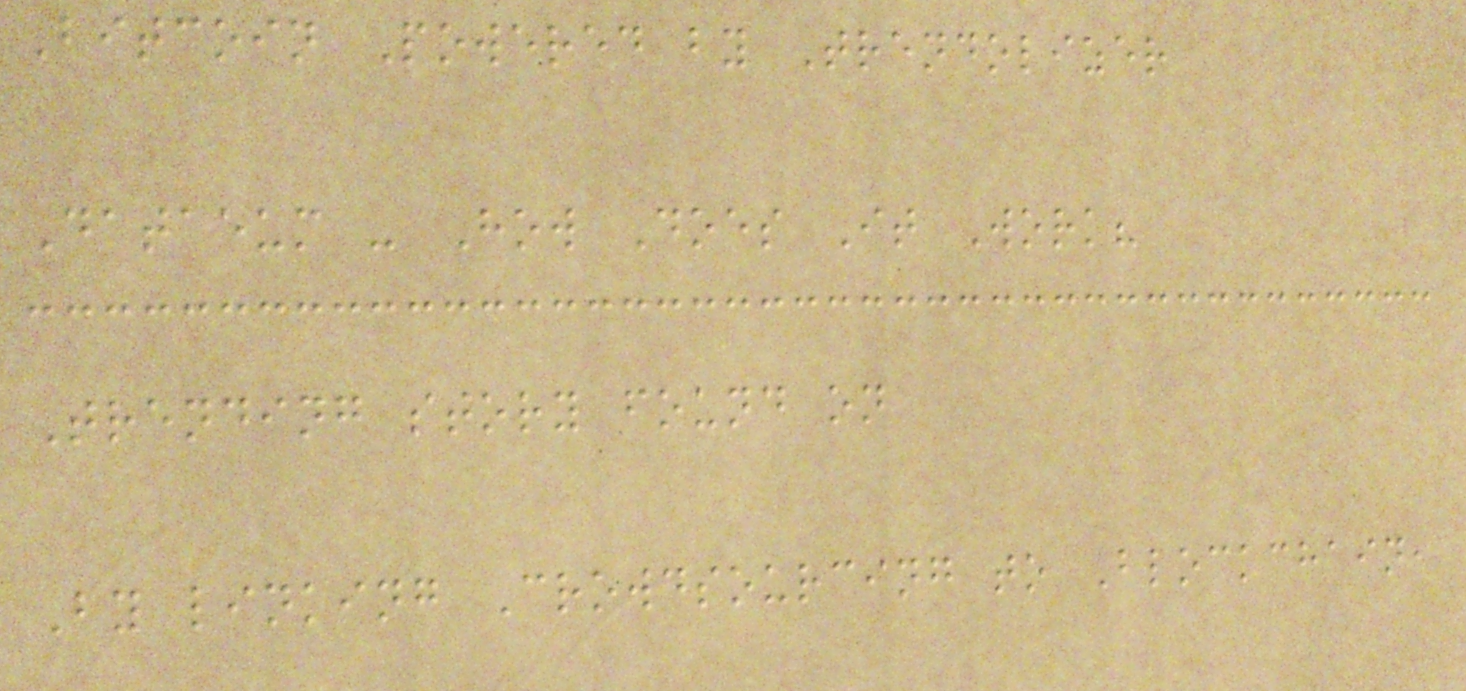Bitcoin Powered by Trendolizer
Dataeum - How Does It Work?
Trending story found on
By linking Crowdsourcing to Blockchain,
